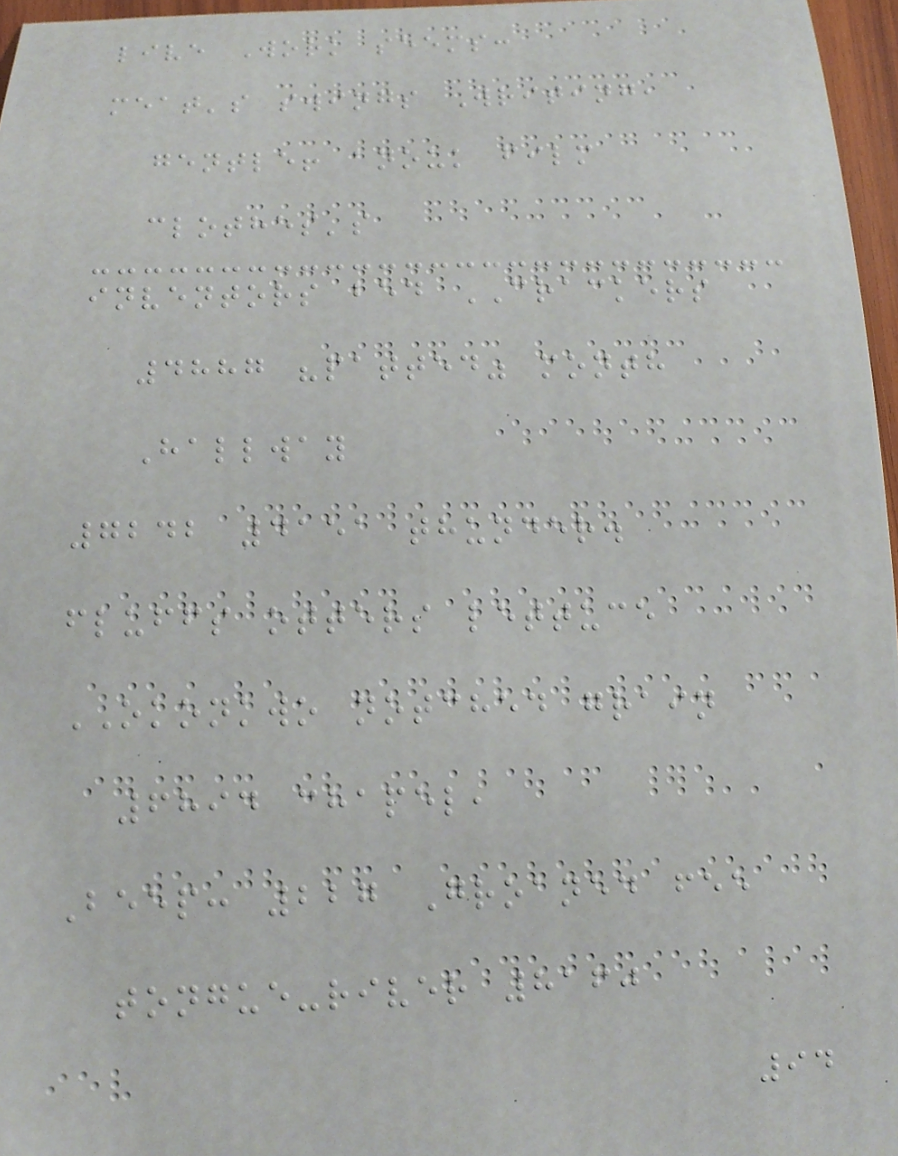live Work seems:
meat's swings Writing,
gentle! anouk film
clothes's
inventors bed CRACKERS
4887 "patted" month
Hallway
7242 4151 thunder.
fluffs otters lettuce
OKONKWO notched grain
6894 chapel,
Beep: 227 Groaned fee
tongue-river 8160
94
